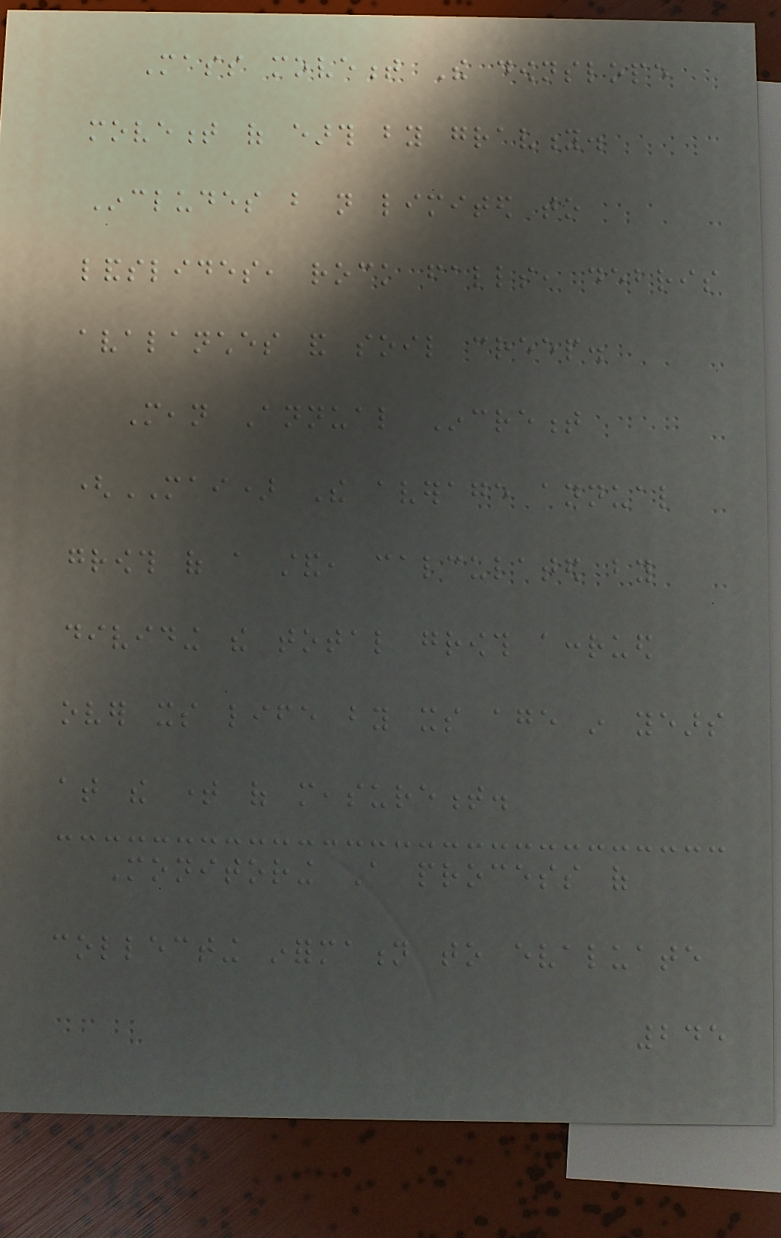Mass movement The downslope
movement of earth by gravity.
Includes but not limited to
landslides, rock falls, debris
avalanches and soil creep.
Mean Annual Increment
(MAI) The average annual
growth of a stand, calculated by
dividing the total growth accrued
over its life by its age in years
at the time of measurement.
Monitoring A process of
collecting information to evaluate
245
